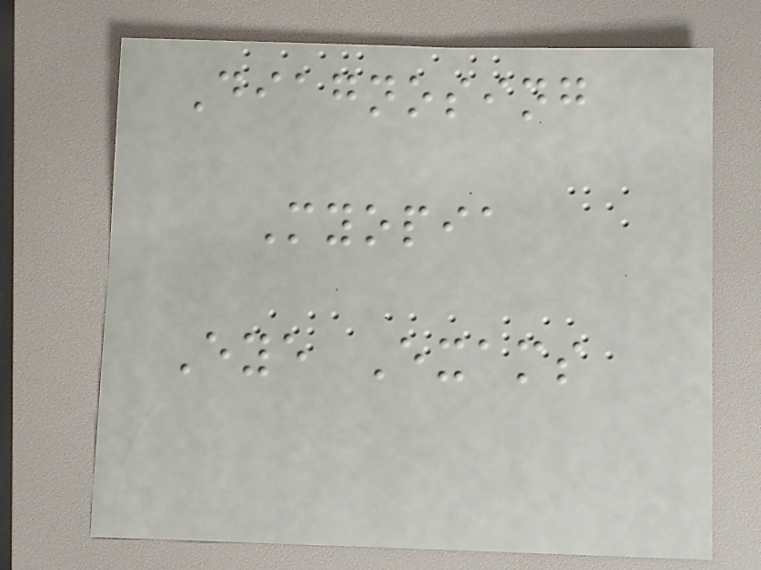Diagnosing
Myopia
Eye Exams
